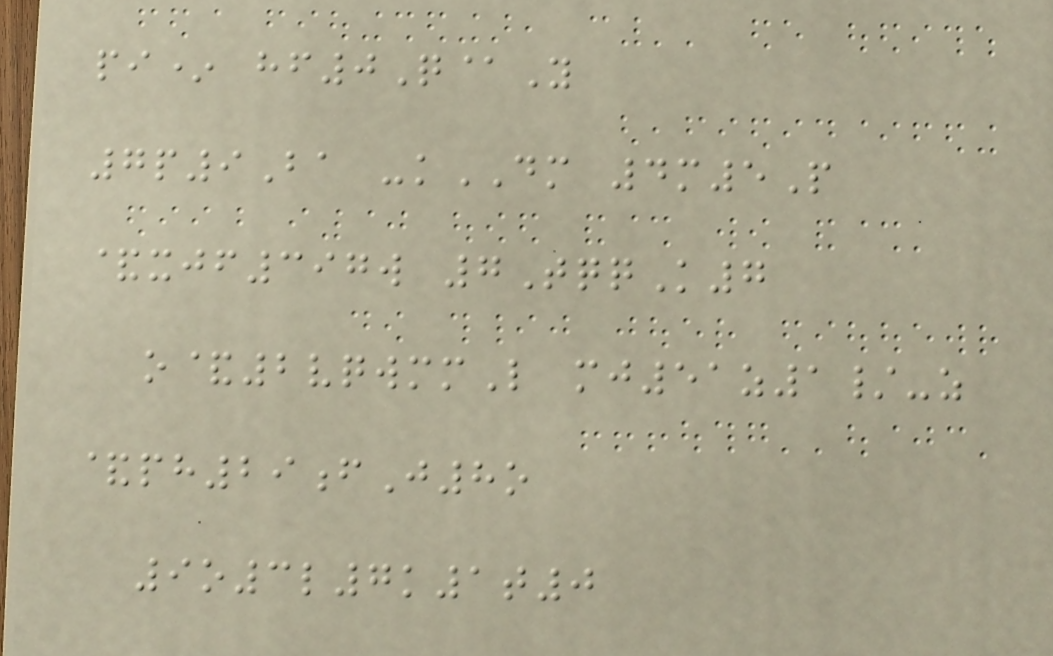pi* hf0Q@Y
7p9Ba -kDM 4m5P
&xjf397w 7TqqK7
o&2vqwmmL mj51z1/-z
&ph29fJ8o
9o3l7k1t0
